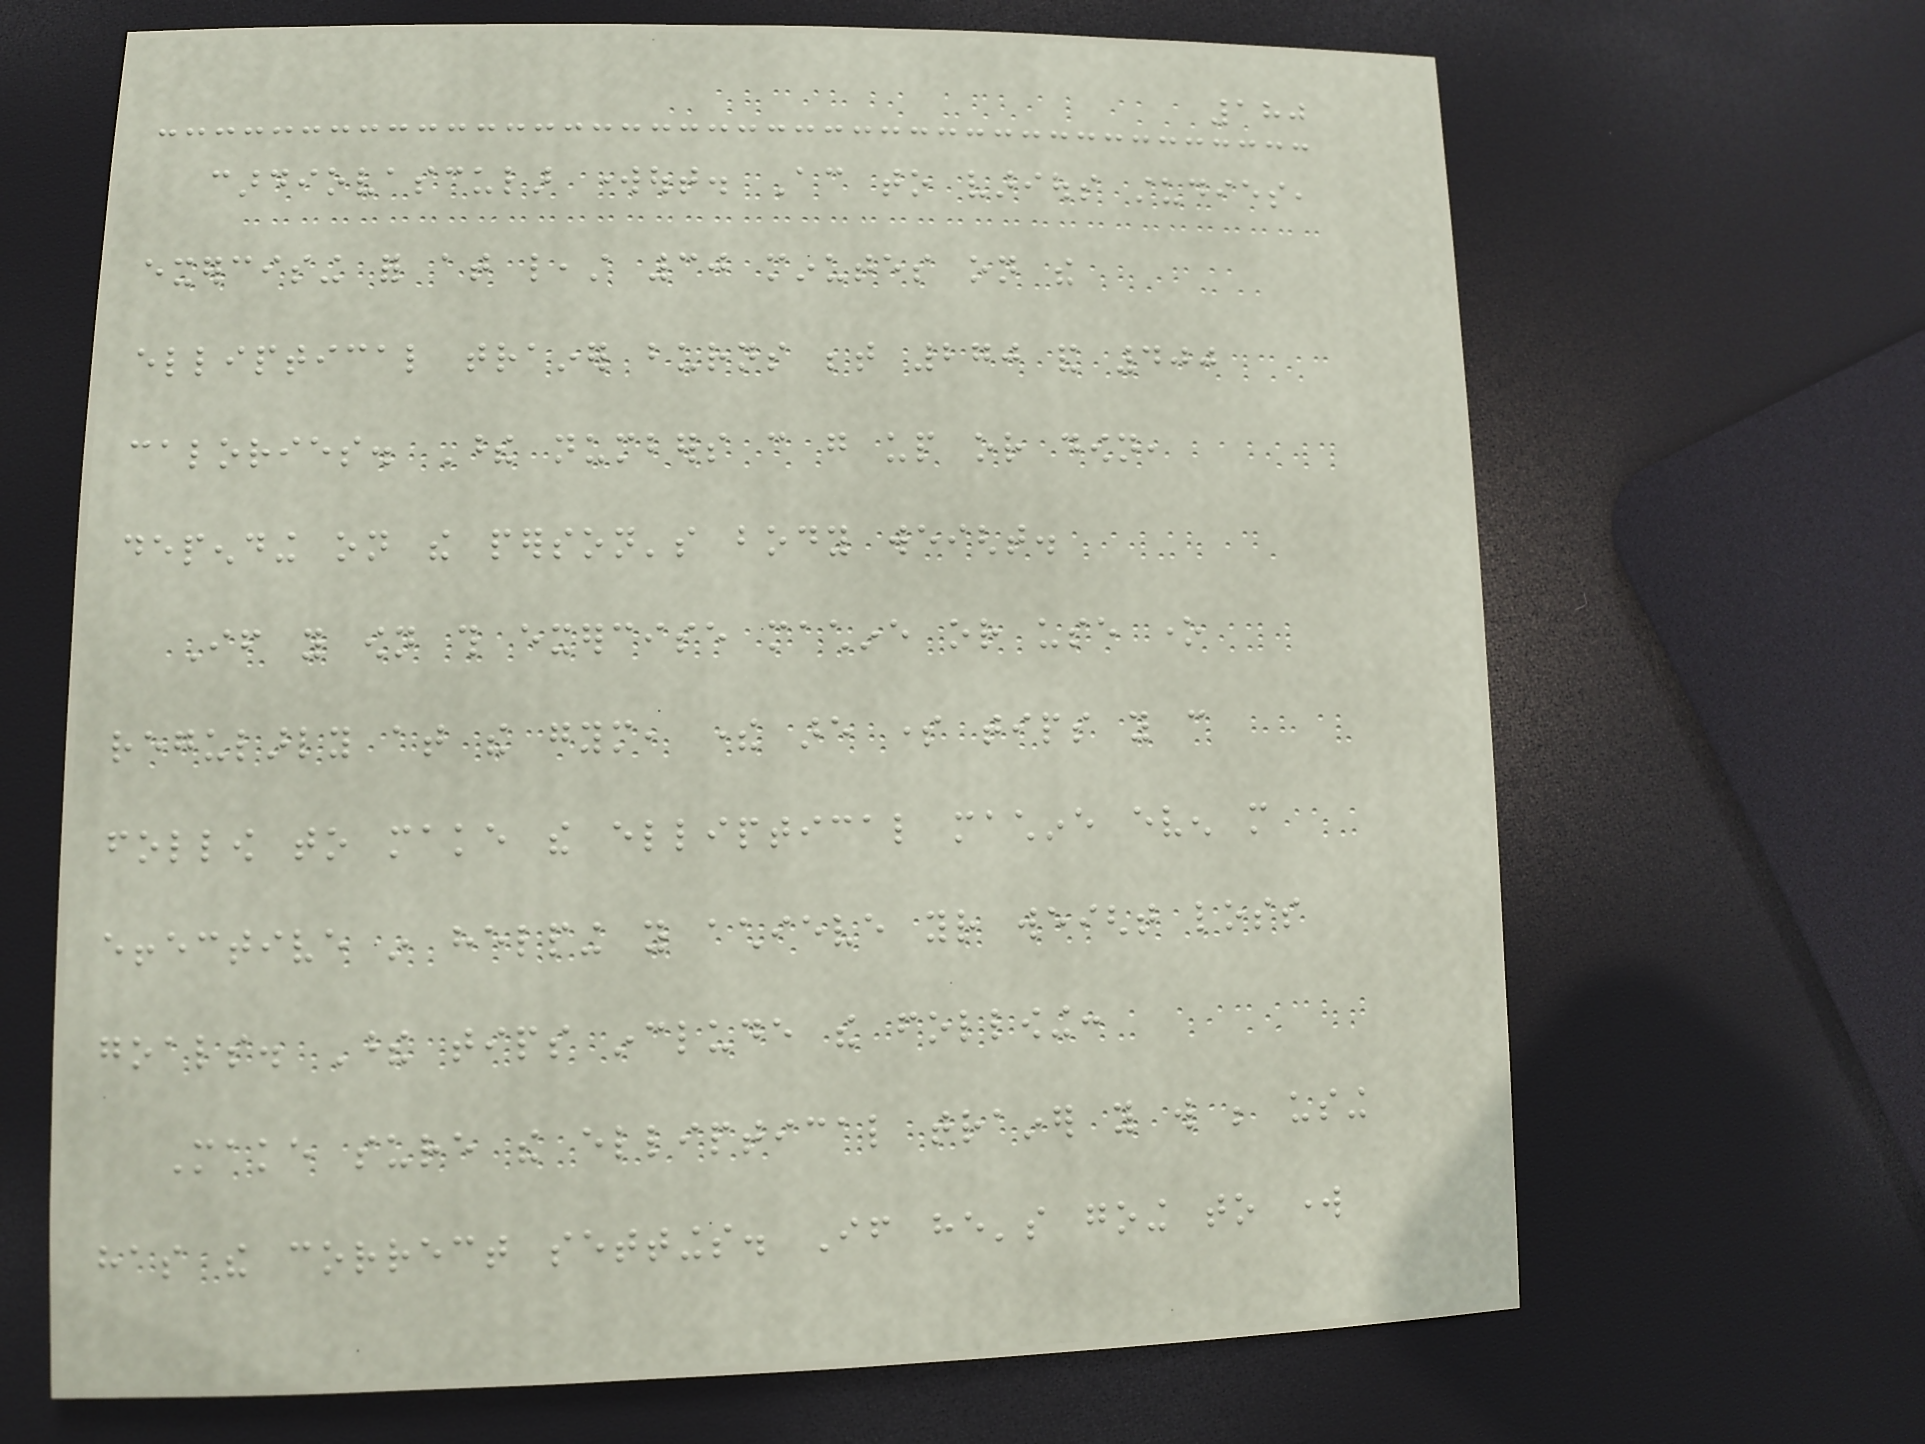180
cardiovascular workout. According to various studies,
exercising for at least 30 minutes on the
elliptical trainer burns between 270 and 400
calories. These numbers can go up or down,
depending on the person's body weight.
If you own this exercise machine or use one
regularly at the gym, there are some tips you can
follow to make the elliptical machine even more
effective in helping you achieve your weight loss
goals. These tips include the following:
Make sure the elliptical trainer you will be using
has the correct settings. If he's going to work
